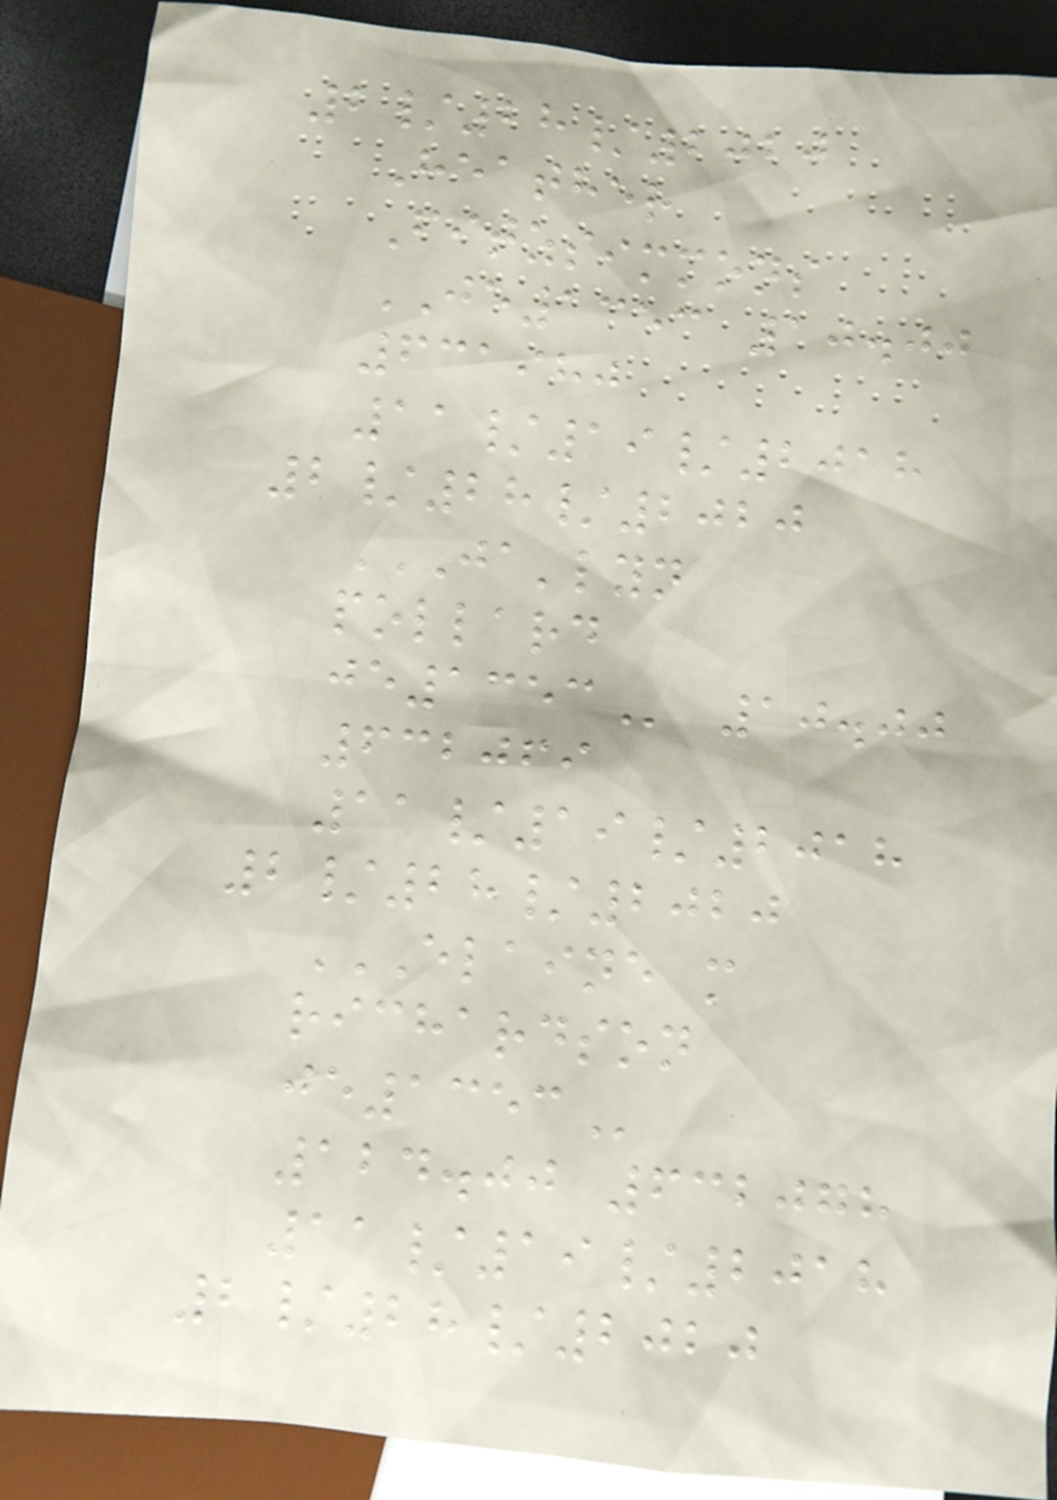2/28/2020
Heather
Fitzsimmons
JE1353 10.00
631980
11/19/2018
2/28/2020
JA'LYN
POLLARD
JE1353 10.00
632069
11/19/2018
2/28/2020
ELAINE M
RICHARDSON
JE1353
124.00 632078
11/19/2018
2/28/2020
